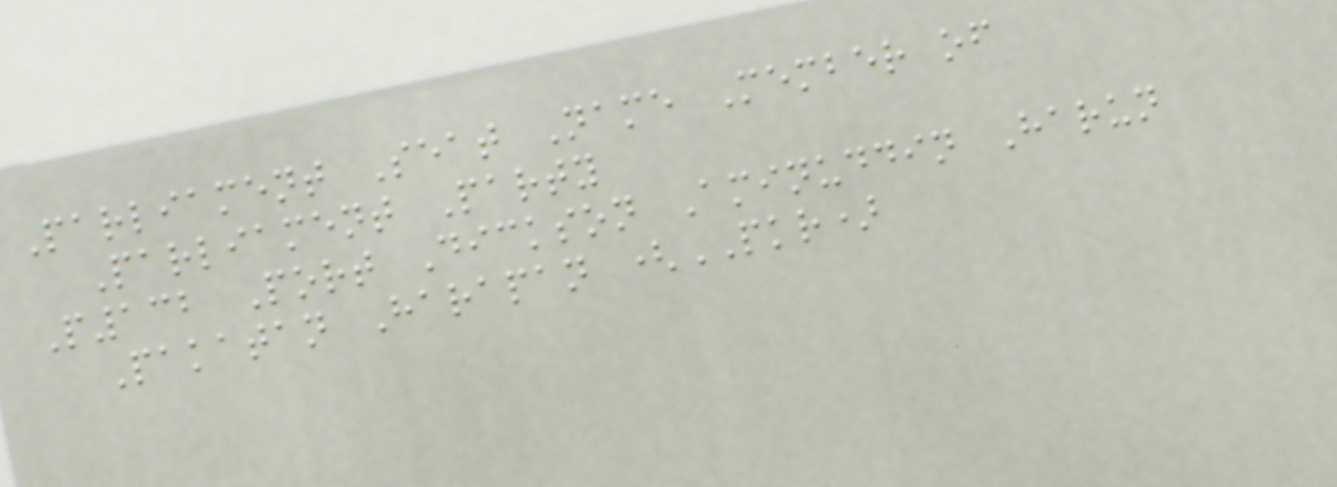Parliament Seat Name Member of
Parliament Party
P132 Port Dickson Aminuddin Harun
Pakatan Harapan (PKR)
